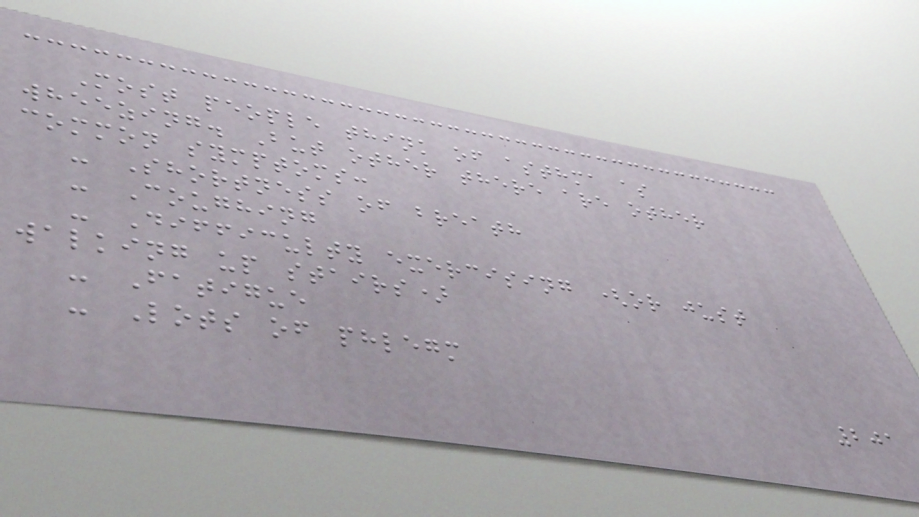Most people think of asthma as
wheezing. But other there are other
common symptoms:
- Shortness of breath
- Coughing
- Difficulty exercising (or just
walking up stairs)
- Fatigue
- Lots of phlegm
201
